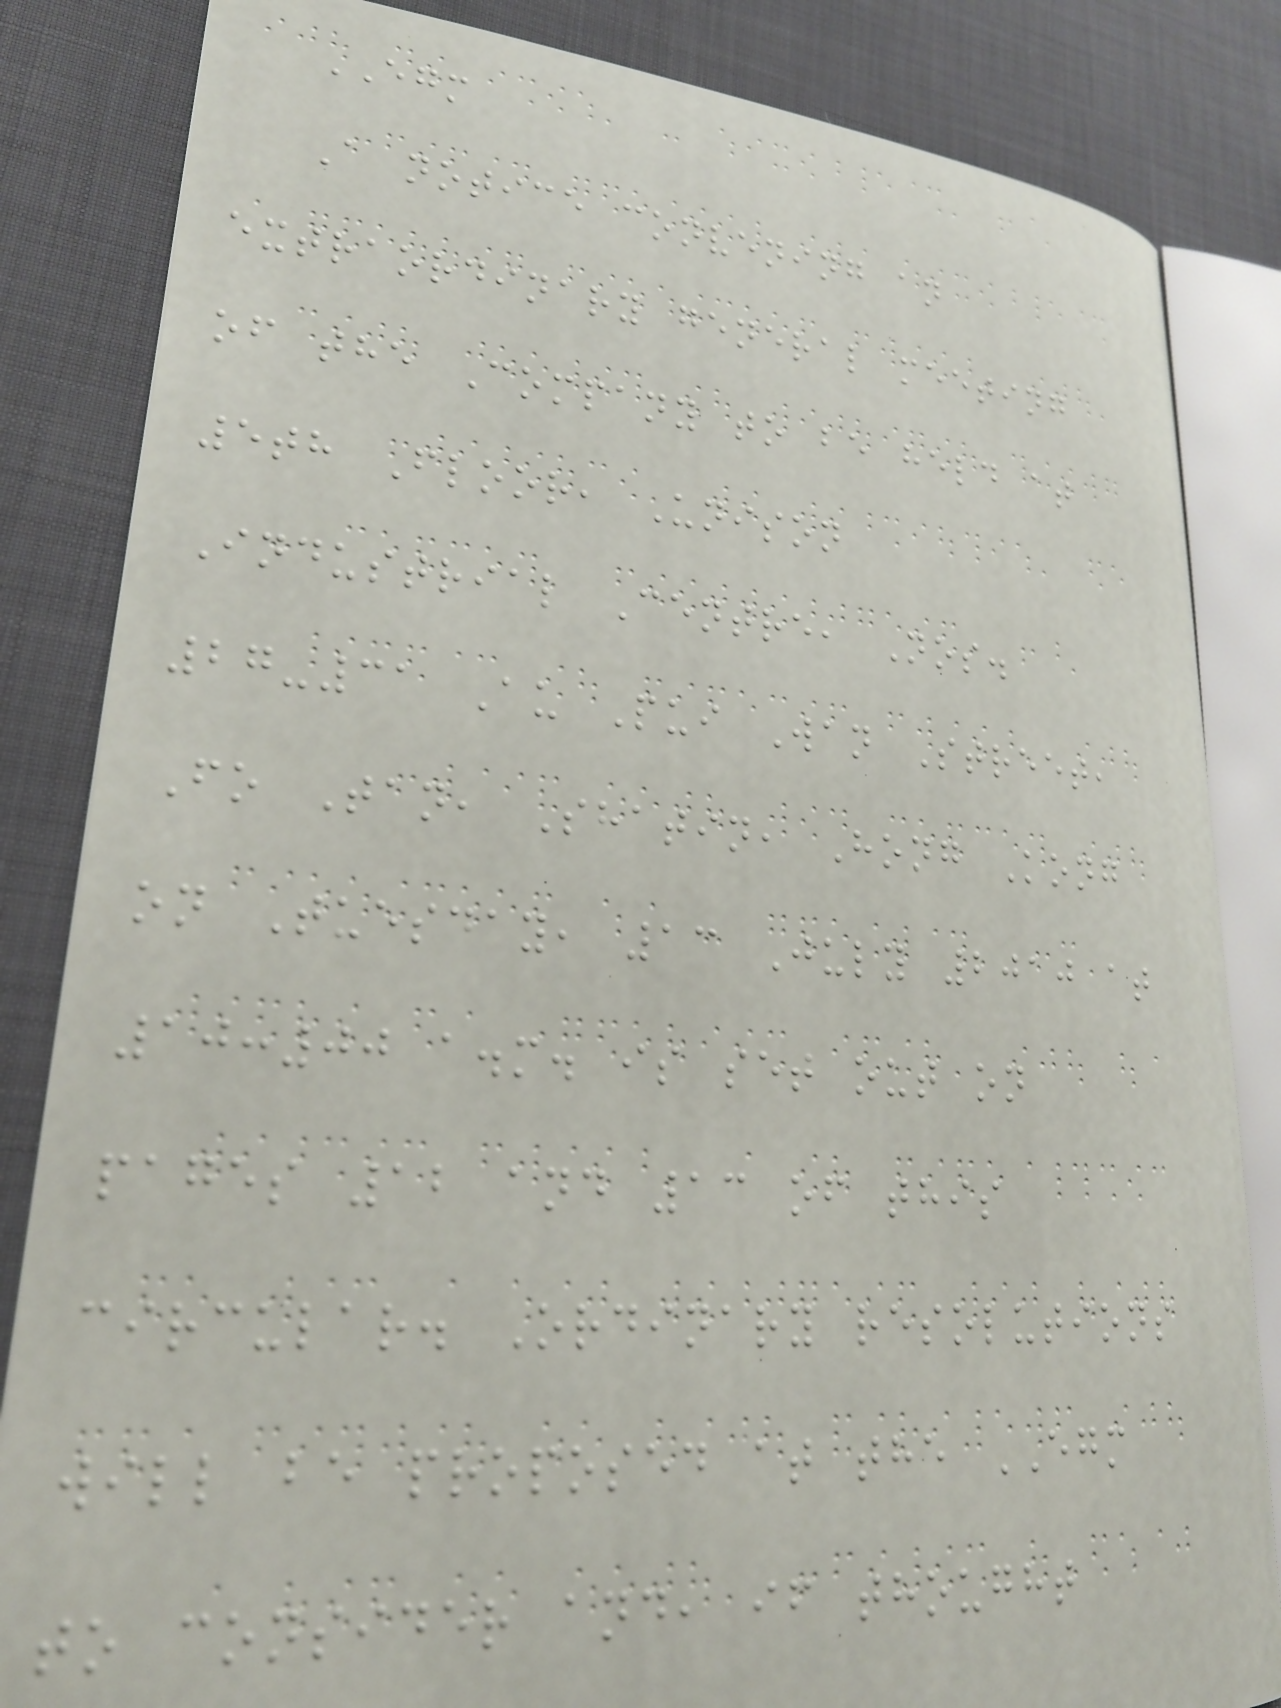EGM
A notice convening an
extraordinary general meeting
of the Company to be held at
5th Floor, Unison
Industrial Centre, Nos.
27-31 Au Pui Wan Street,
Fo Tan, Shatin, Hong Kong
on Tuesday, 13 July 2010 at
10:00 a.m. is set out on
pages 12 and 13 of this
circular. Ordinary resolutions
will be proposed at the EGM
to consider and, if thought
